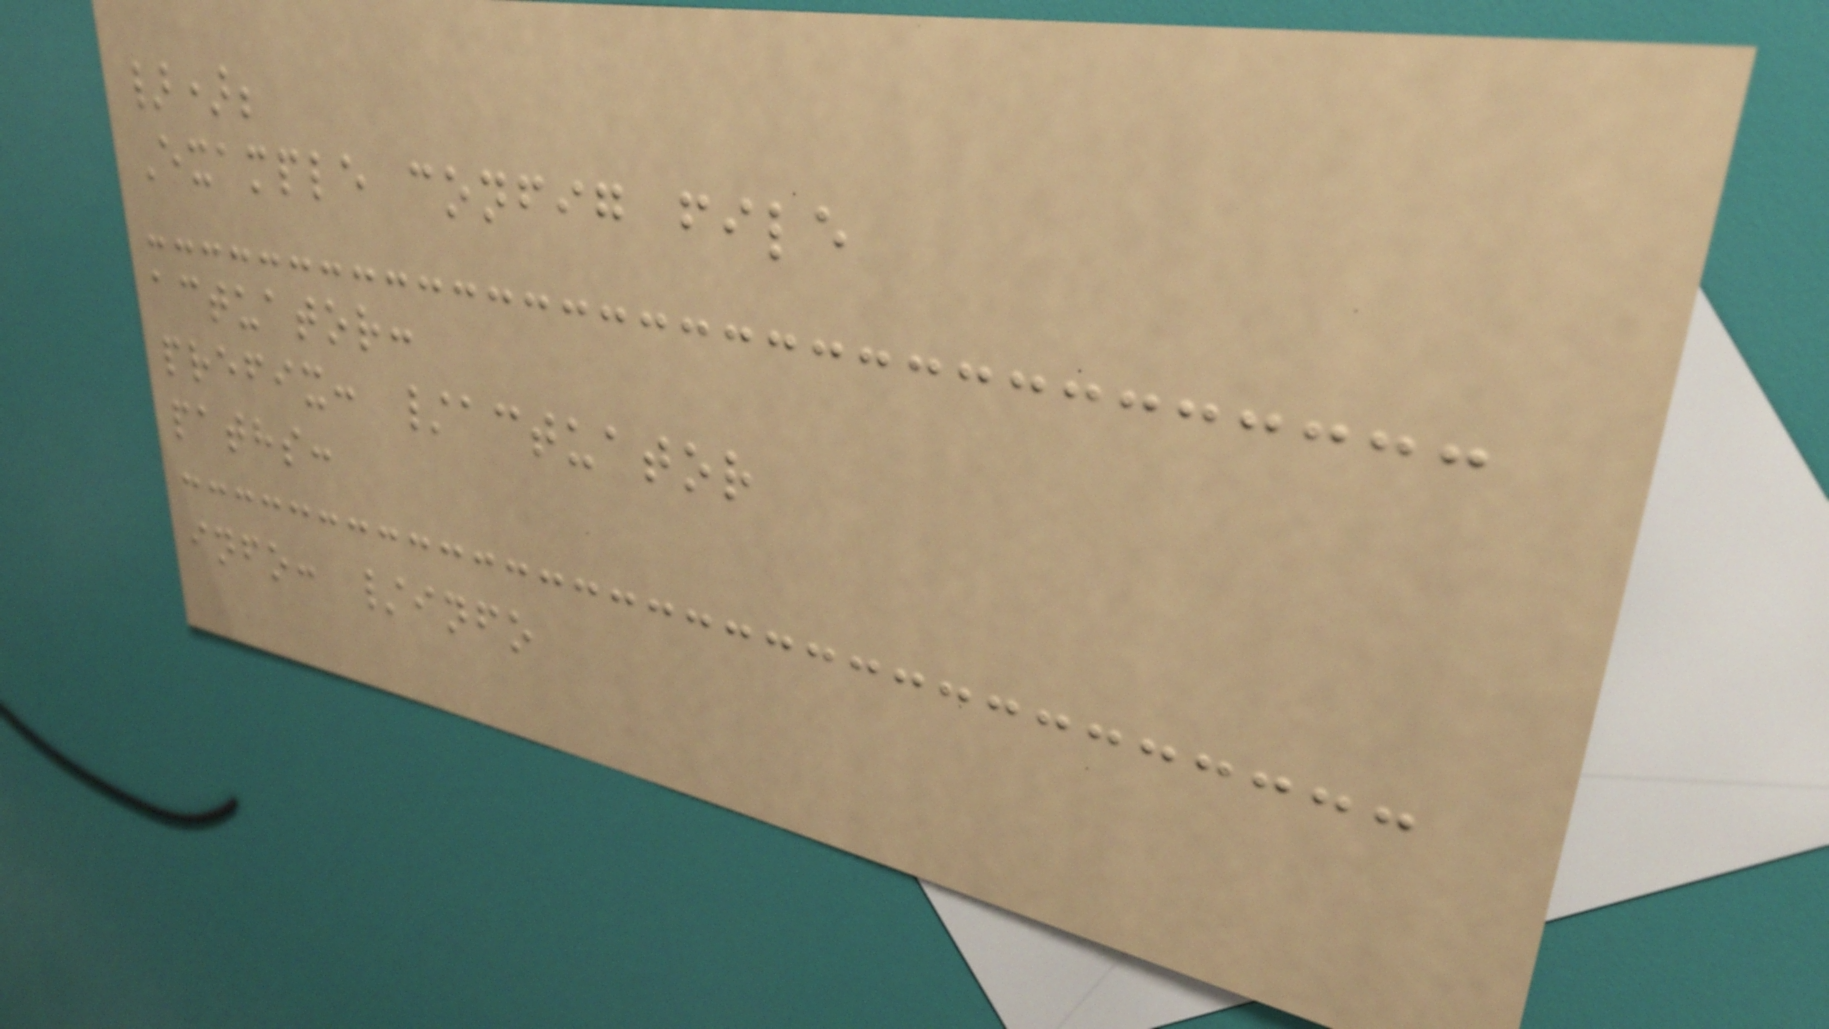});
Example config file
actuator:
prefix: /actuator
paths:
info: /info
